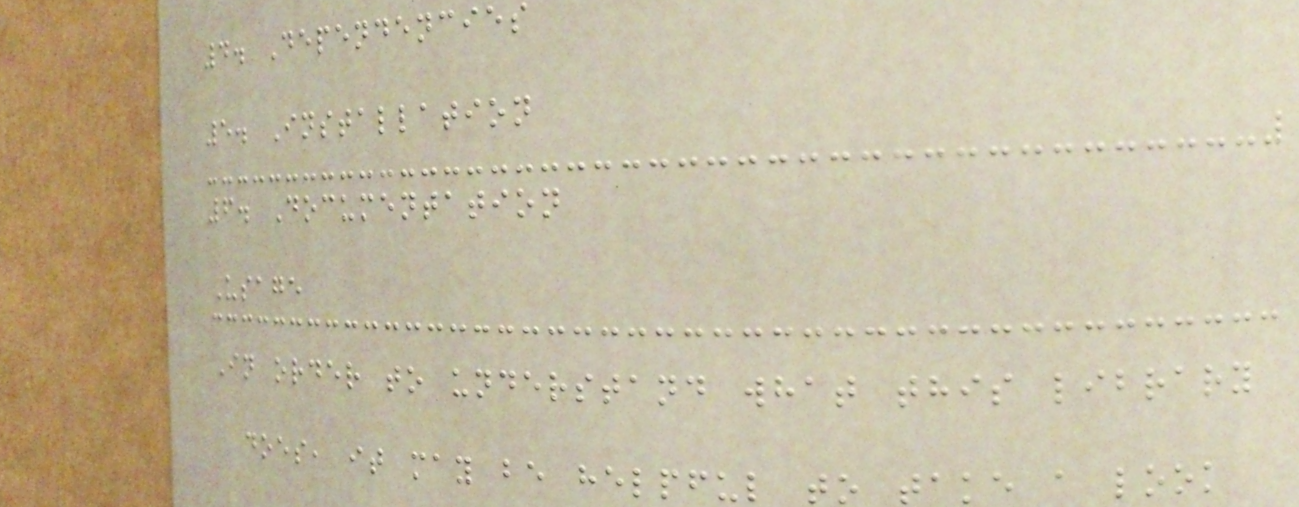4. Dependencies
5. Installation
6. Documentation
Usage
In order to understand what this library
does, it may be helpful to take a look
